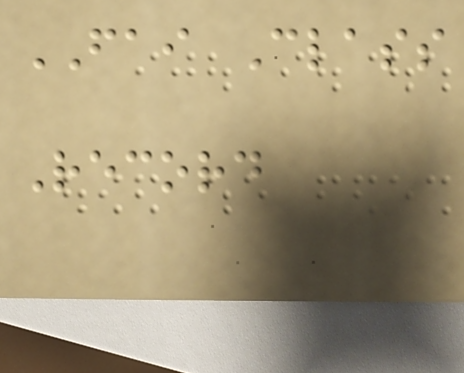FAI Class
Record
